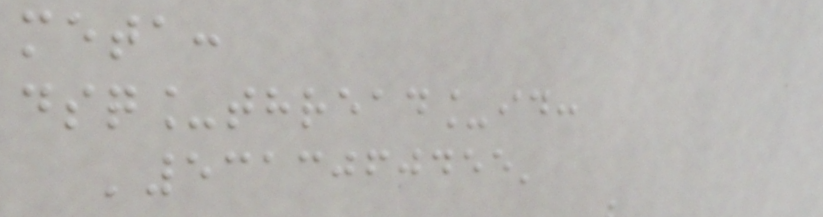meta:
dsq_thread_id:
'5313060455'
